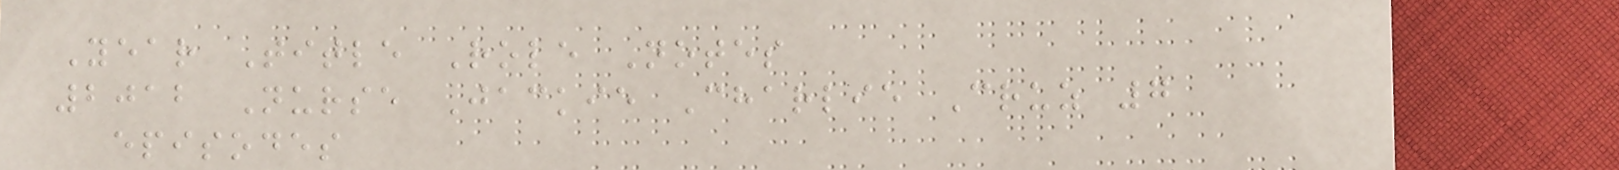Year Title Role Notes
2012 Nurse Jackie Charlie Cruz 7
episodes
